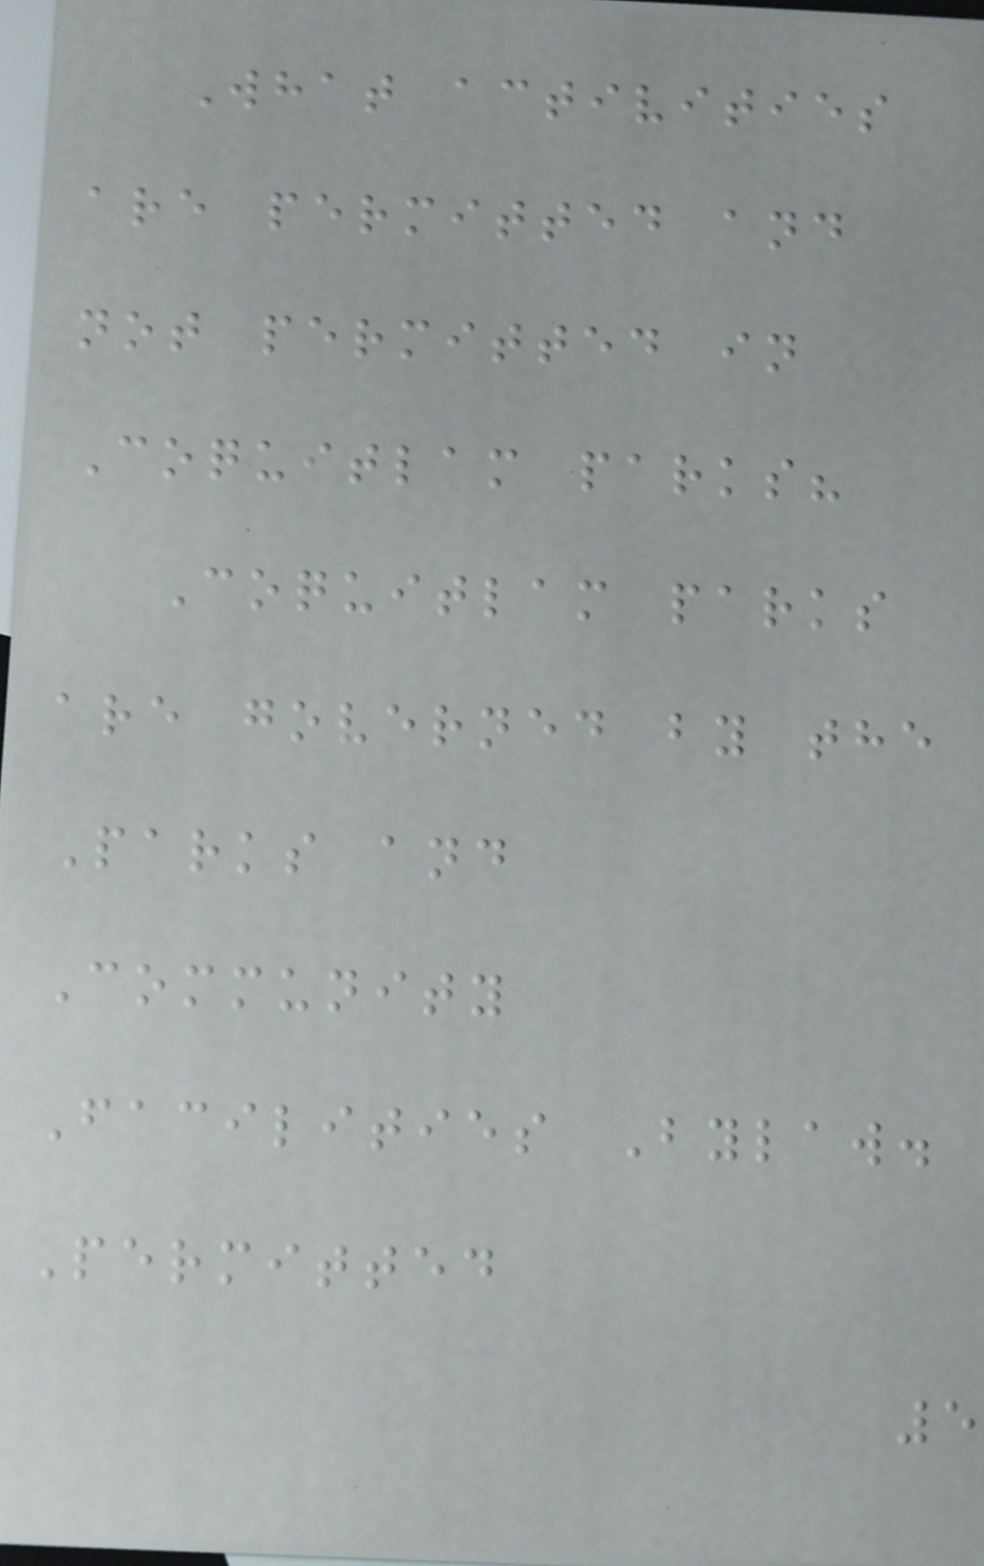What activities
are permitted and
not permitted in
Coquitlam parks?
Coquitlam parks
are governed by the
Parks and
Community
Facilities Bylaw.
Permitted
5
